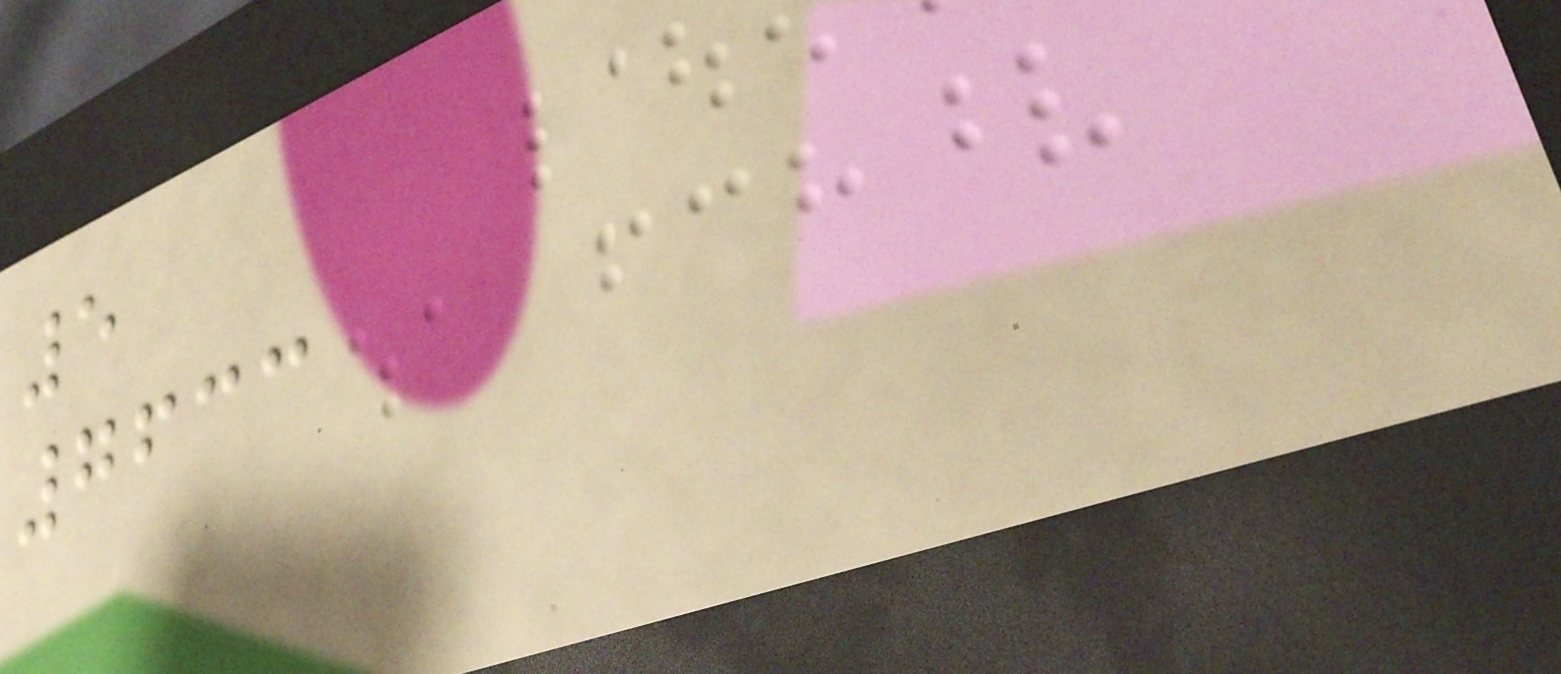5
7633
